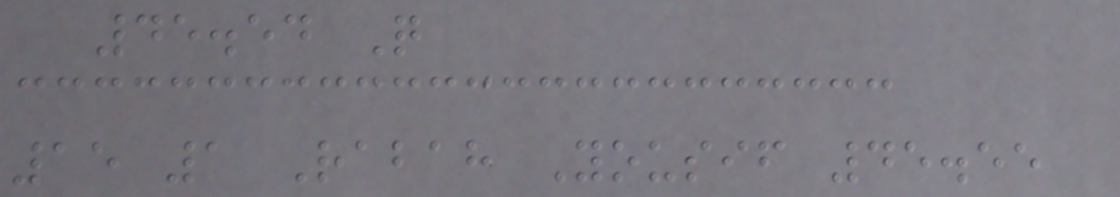45.54 Q
15 1 Rabah Yousif 45.55
